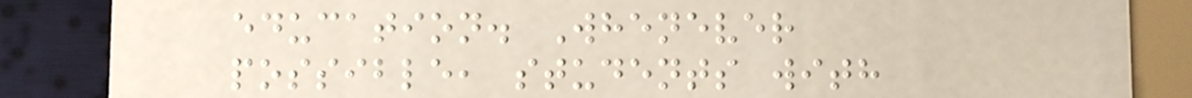education. Whenever
possible, students with
